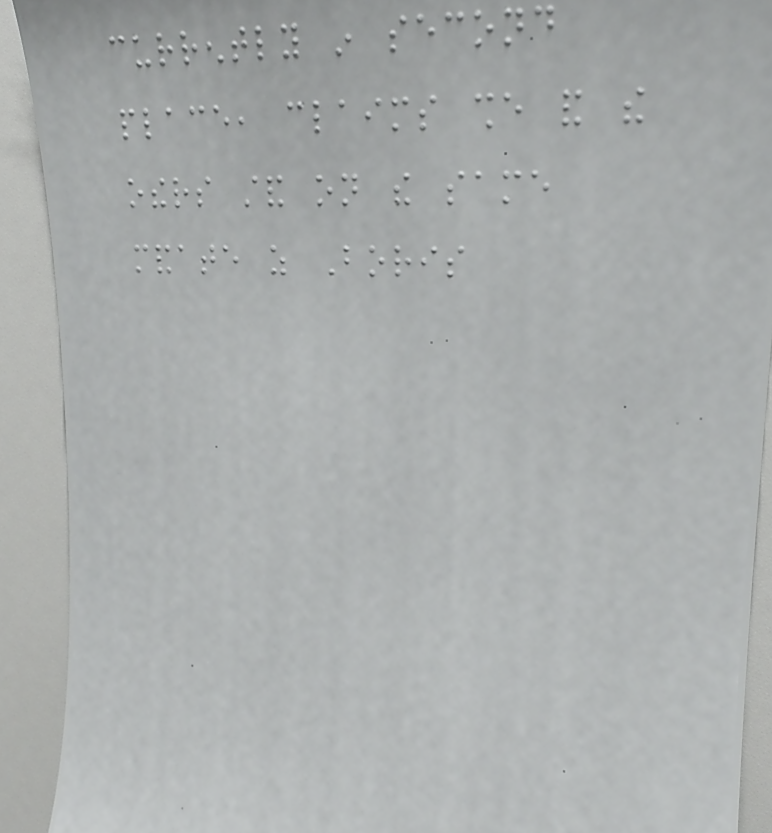currently in second
place, claims she and the
others stand on the same
mandate as Boris
